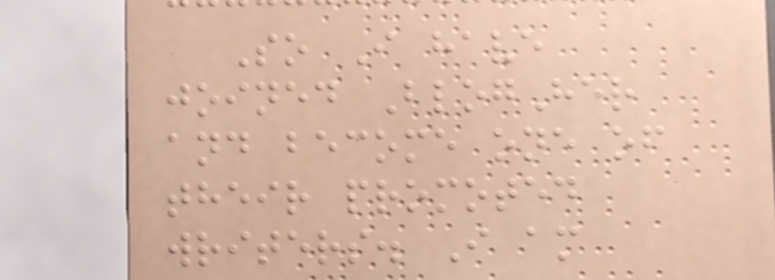So I have
joined BlogHer
and become one of
their promoted
writers. I am
